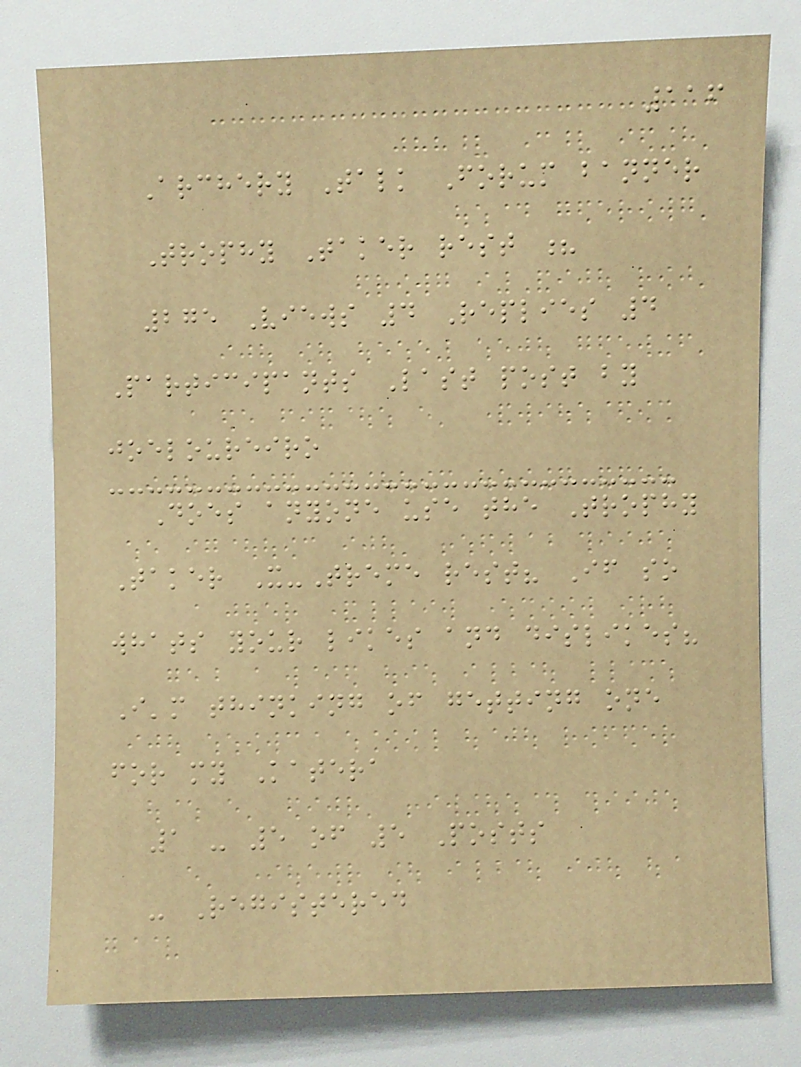116
Archery Talk Forum banner
Trophy Taker rest ?
275 Views 4 Replies 4
Participants Last post by
joeloureiro
Does anyone use the Trophy
Taker X-Treme rest? If so
whats your likes and dislikes?
I'm thinking of getting one
for my Katera
1 - 5 of 5 Posts
- Registered
